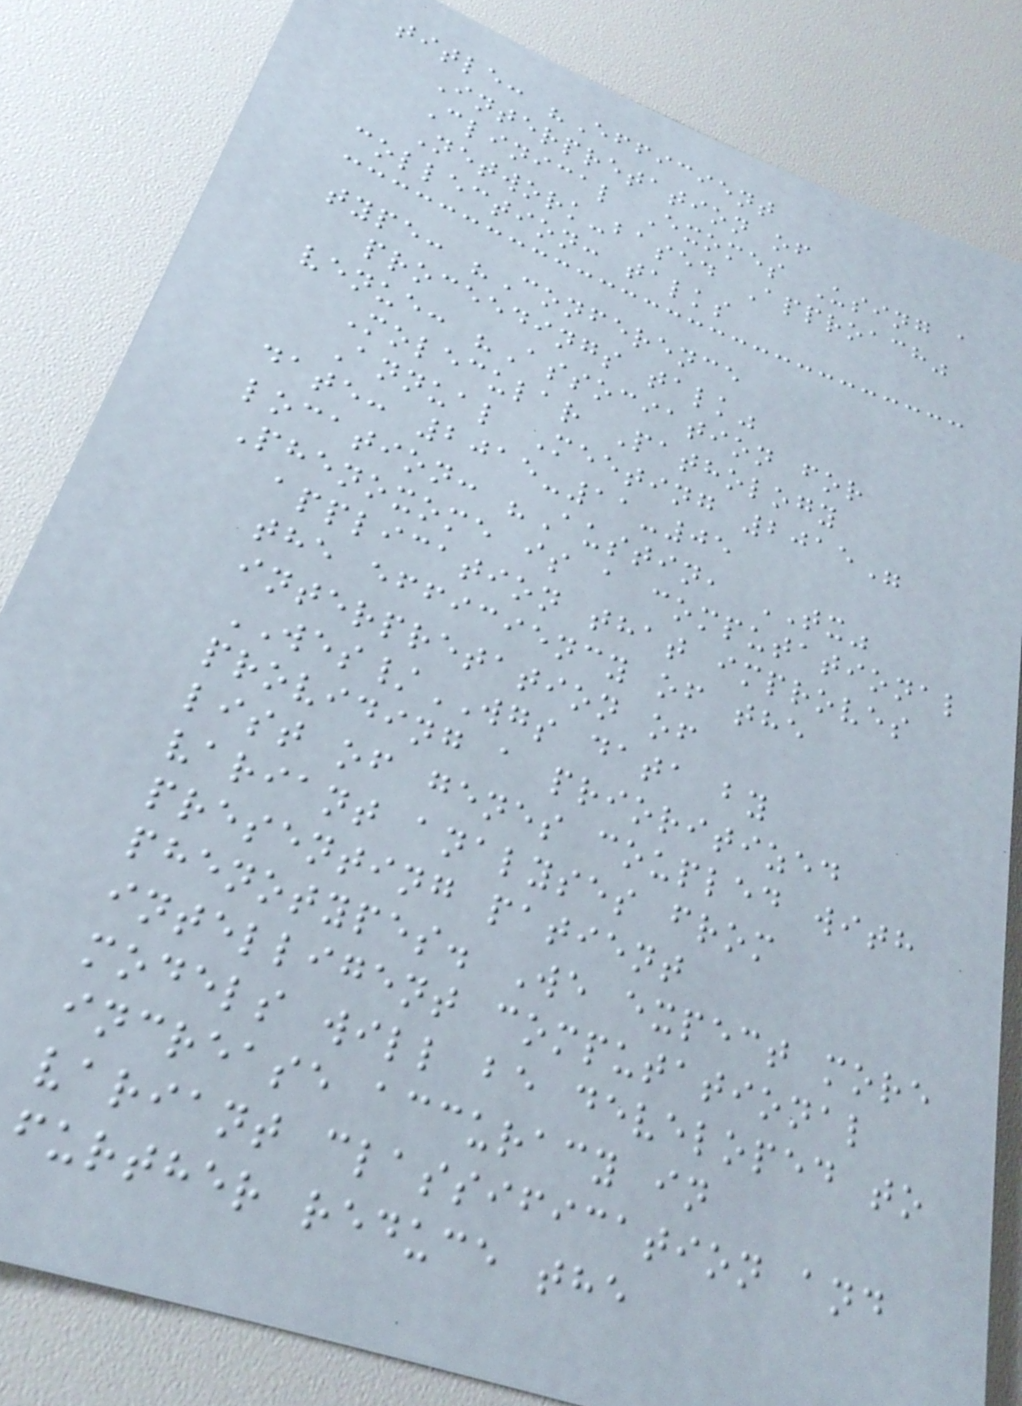title: "Efficient
Interpretation of
Clinical Exomes Using a
Network-based Approach"
collection: talks
type: "Conference
proceedings talk"
venue: "Association for
Molecular Pathology
Annual Meeting 2015"
date: 2015-11-05
location: "Austin, TX"
Phenoxome is a computational
application that improves
the efficiency of the
interpretation of
WES/WGS data by
providing a prioritized
list of genes coupled with
variant analyses from
presenting patient
phenotypes. We expect more
intelligent computational
models will be developed to
increase accuracy in
variant classification and
further reduce the
